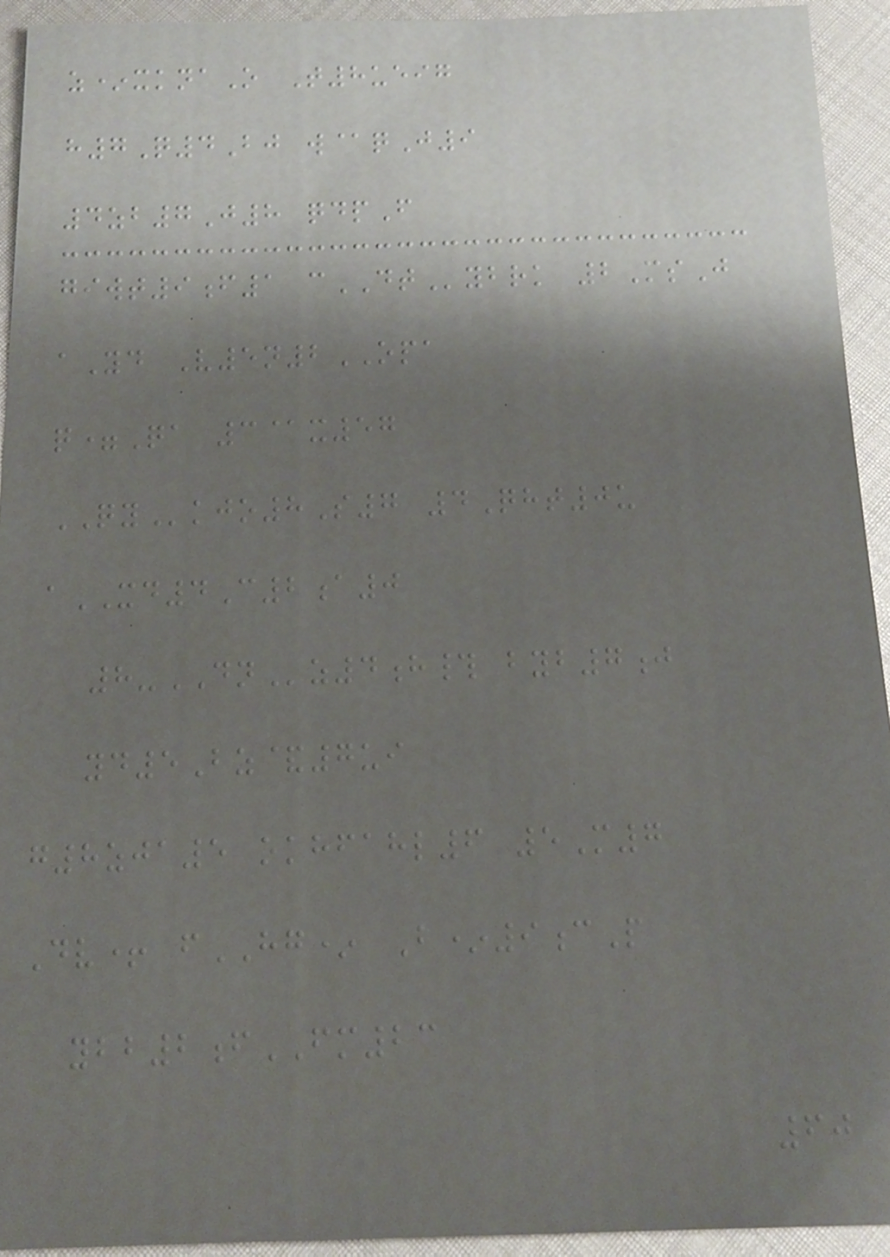z*xknaO T8ueig
h7Q4Bj w@qJ9
4zb7J8 qdpF
giwt9f1 cDTybrk 2MsJ
aYd V5n2OPA
q=Qa 3@x57
QYkjo8S7 4Qht0u
aXD4C2a0
8-DNz4h# byb7j
yd5Bz&7ui
g8zja5 okhfahl6 5M7
Dv+ fHG* B*9cP
ybb2fFM23
60
